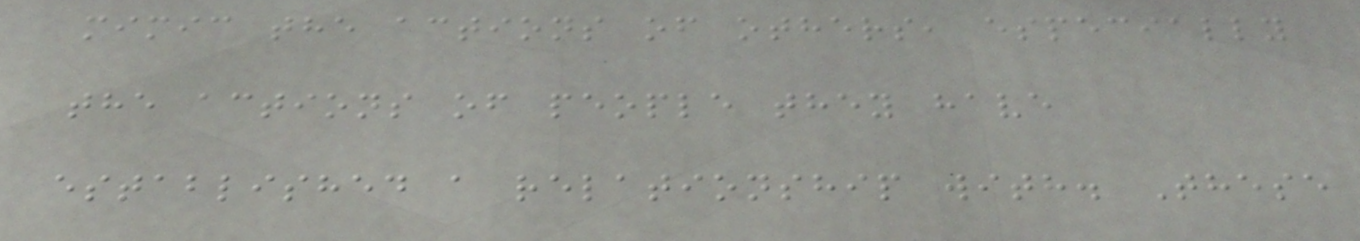mimic the actions of others, especially
the actions of people they have
established a relationship with. These
